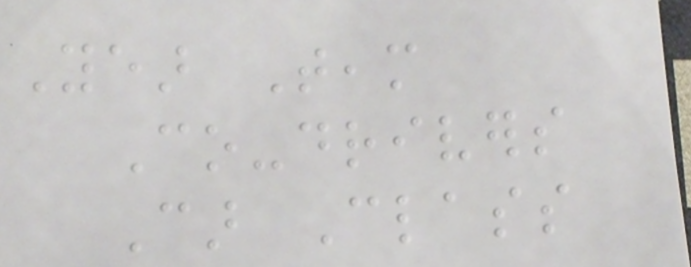Year Team
Co-drivers
Car Class
